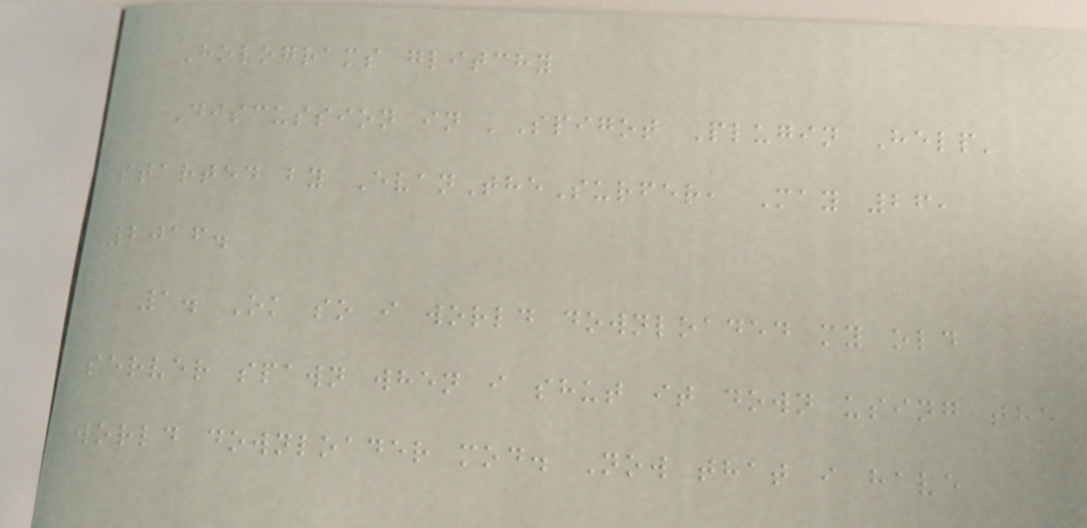Holograms glitchy
Discussion in 'Spigot Plugin Help'
started by EvanTheSurfer, May 26,
2016.
1. Ok so i world downloaded my old
server spawn when i shut it down using the
world downloader mod. Now that i have
